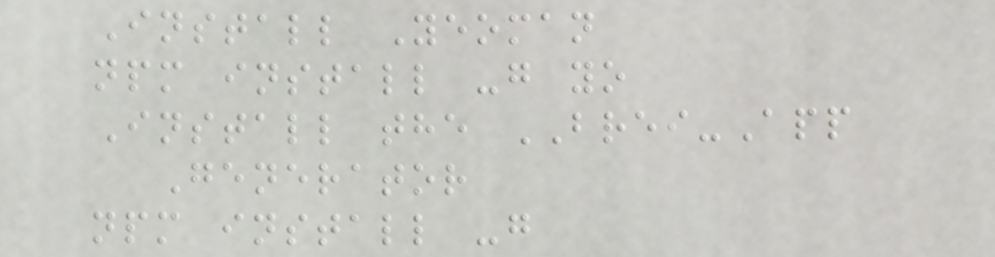Install Yeoman
npm install -g yo
Install the BREI-App
Generator
npm install -g
